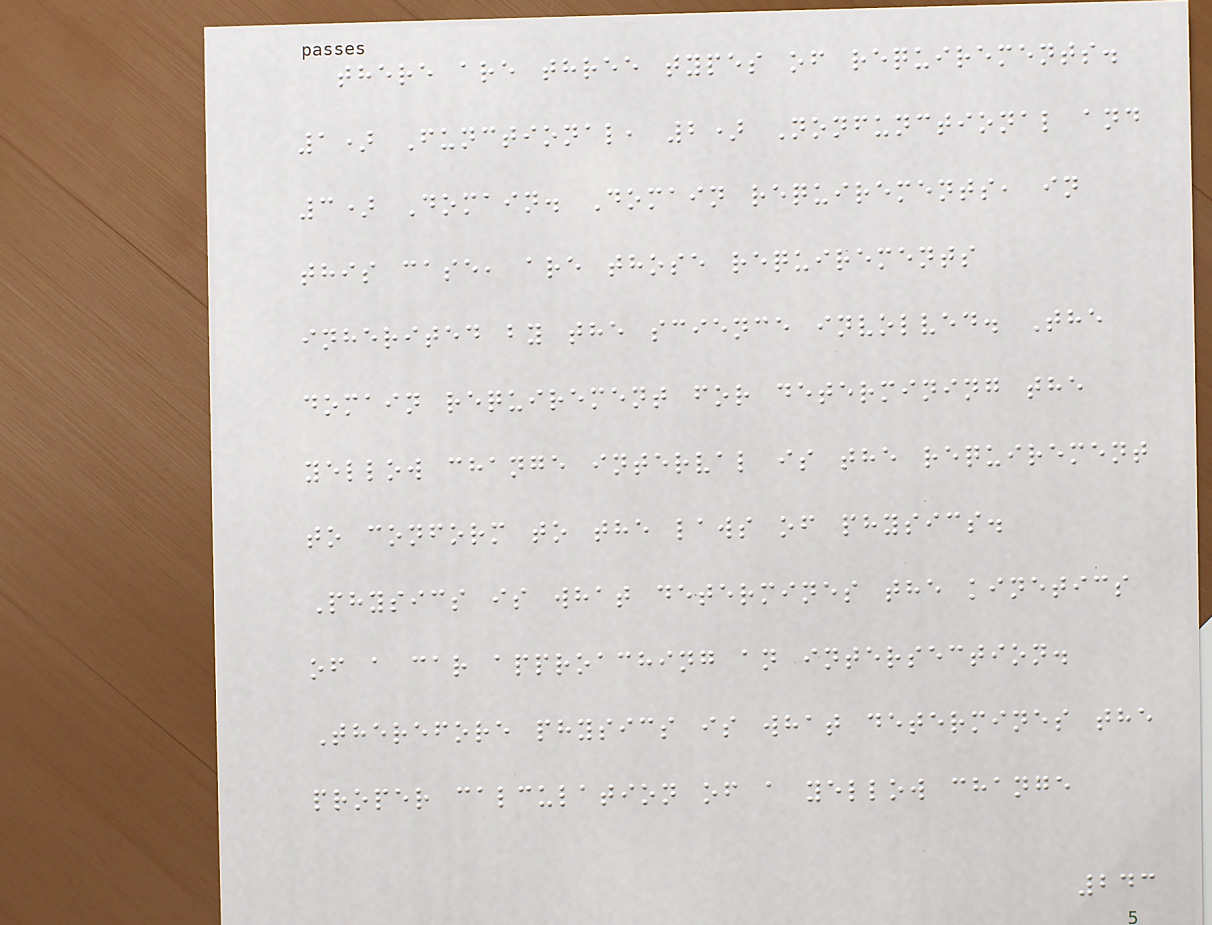there are three types of requirements.
1) Functional, 2) Nonfunctional and
3) Domain. Domain requirements, in
this case, are those requirements
inherited by the science involved. The
domain requirement for determining the
yellow change interval is the requirement
to conform to the laws of physics.
Physics is what determines the kinetics
of a car approaching an intersection.
Therefore physics is what determines the
proper calculation of a yellow change
243
